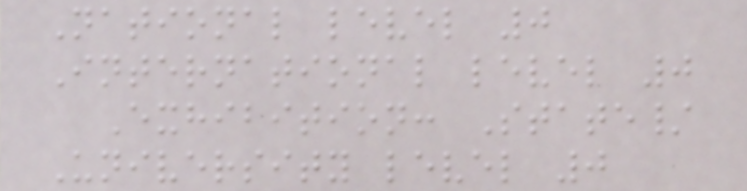National level 0
International level 0
Exhibition: State/
University level 0
